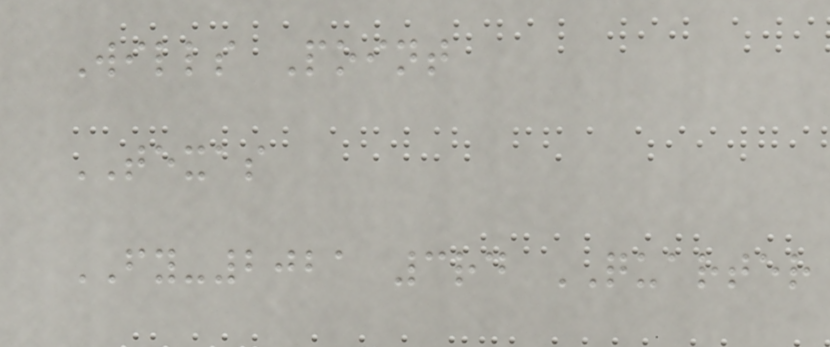Wills Point
TEXAS
FY-2021 3rd QUARTER
